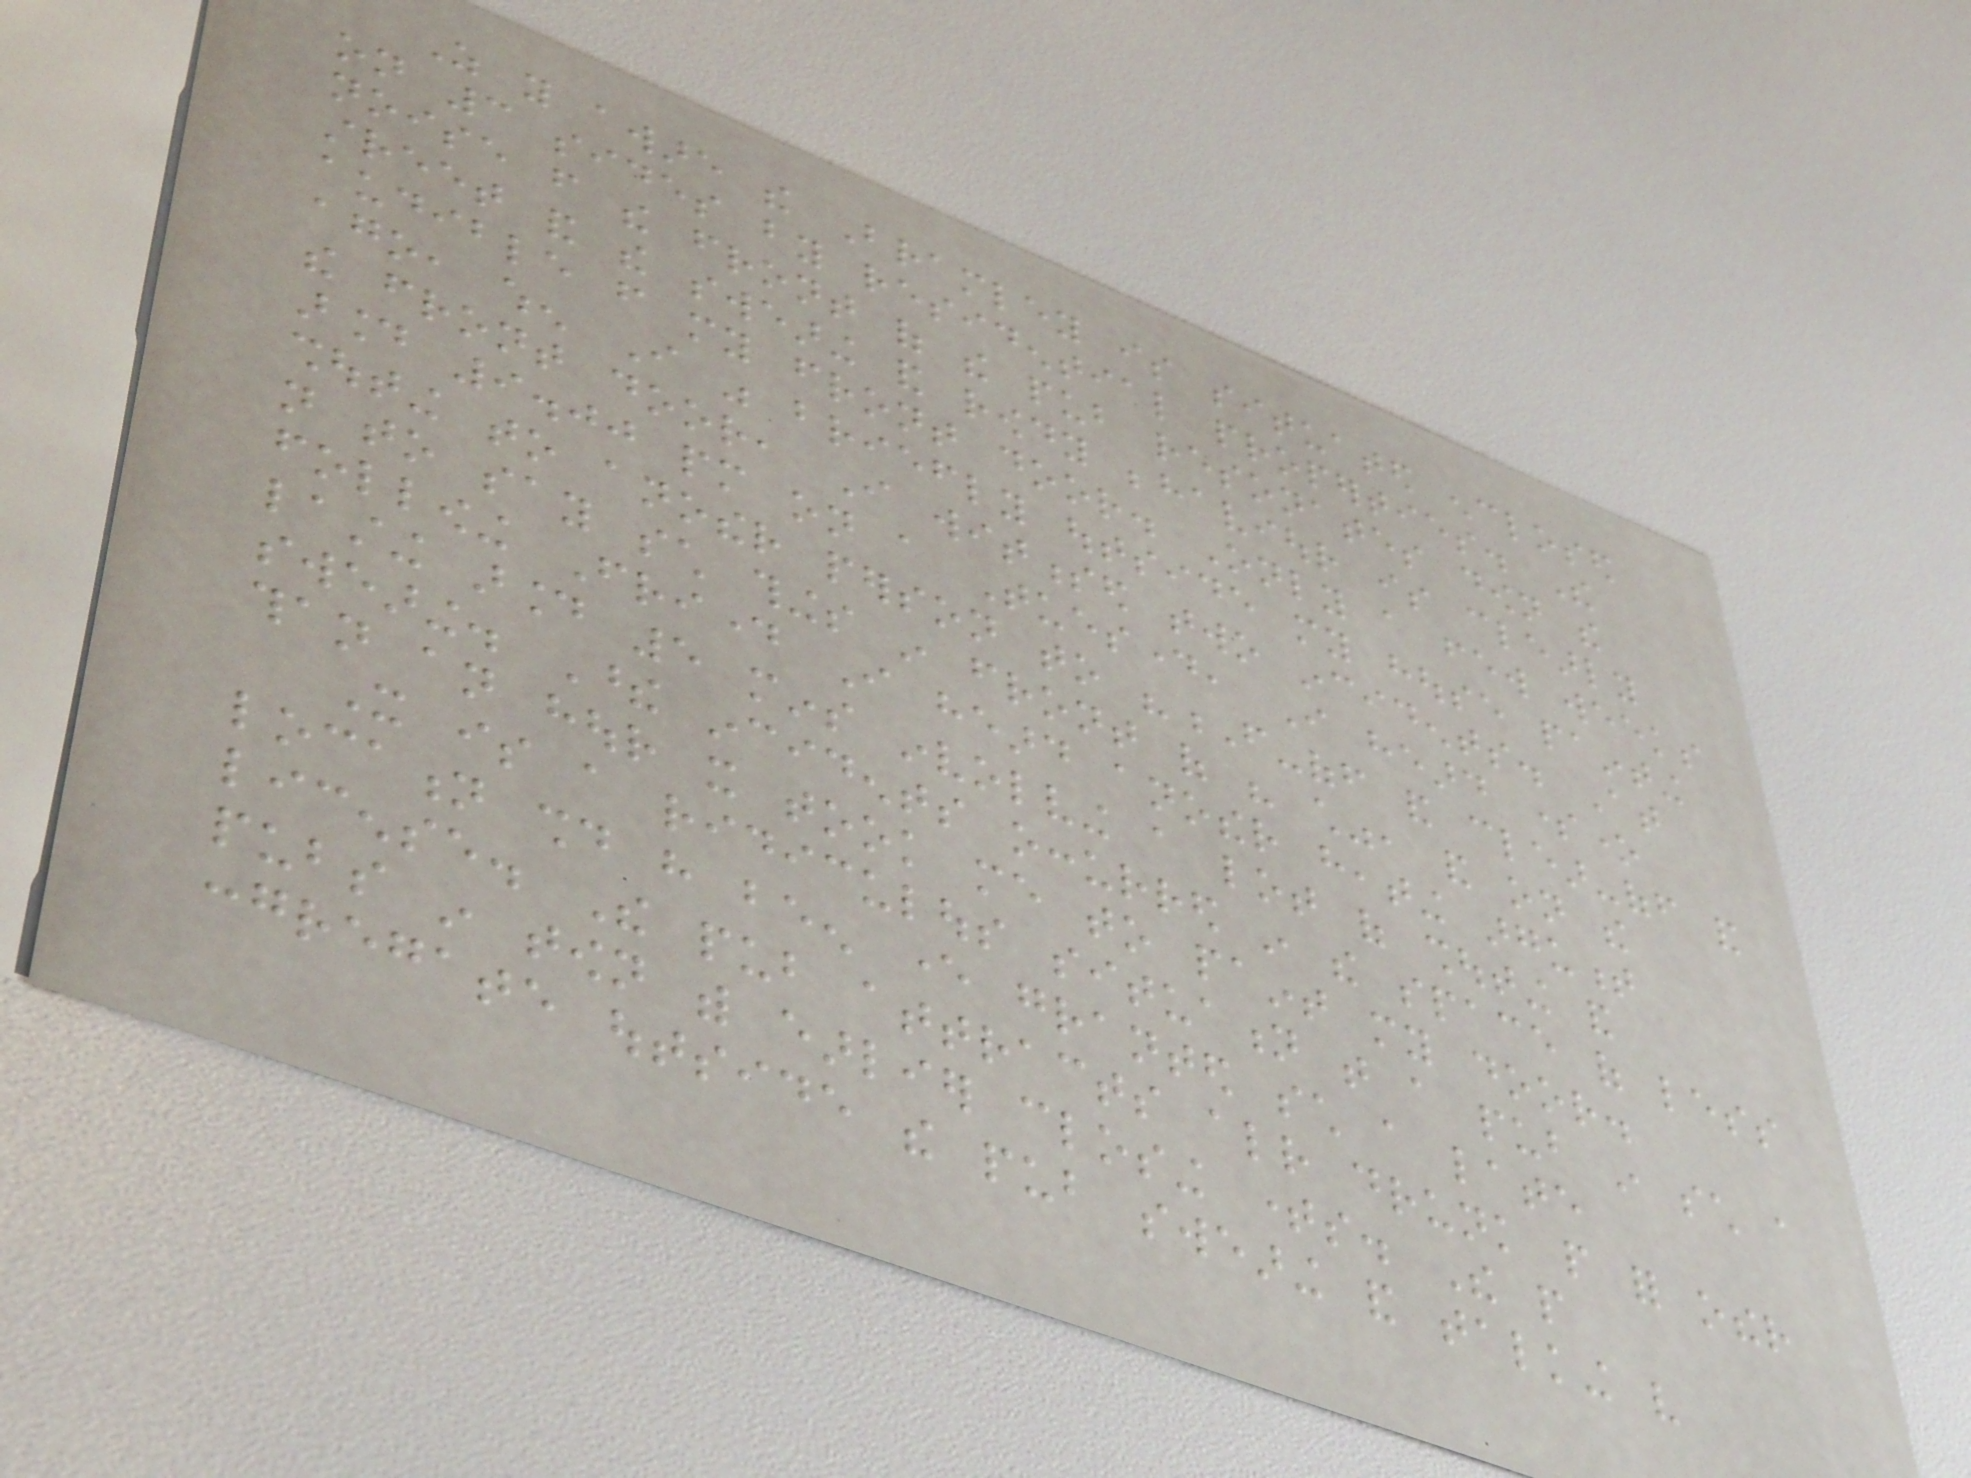As you aware the Bramley is situated enclosed
on 3 sides by residential properties. The
noise from the front of the pub resonates down the
street and the swearing and rowdy behaviour is clearly
audible from my front door. Only a few weeks
ago, when I was briefly outside my house painting
the front door, I witnessed two incidents. At
around 9.00 pm on a Tuesday, I heard someone
shouting to another person to "F-off and clear-off and
not to say such things in front of his child", and on the
following Friday I heard another heating argument
lasting around 5 mins involving a lot of shouting and
swearing. These incidents occurred in the space of less
than an hour it took me to paint my door.
It is a ridiculous situation that a pub in such a
location should have been ever granted such a late
license. The pub attracts already drunk people for other
pubs in town with earlier closing times. The people
congregate outside the pub swearing and talking very
